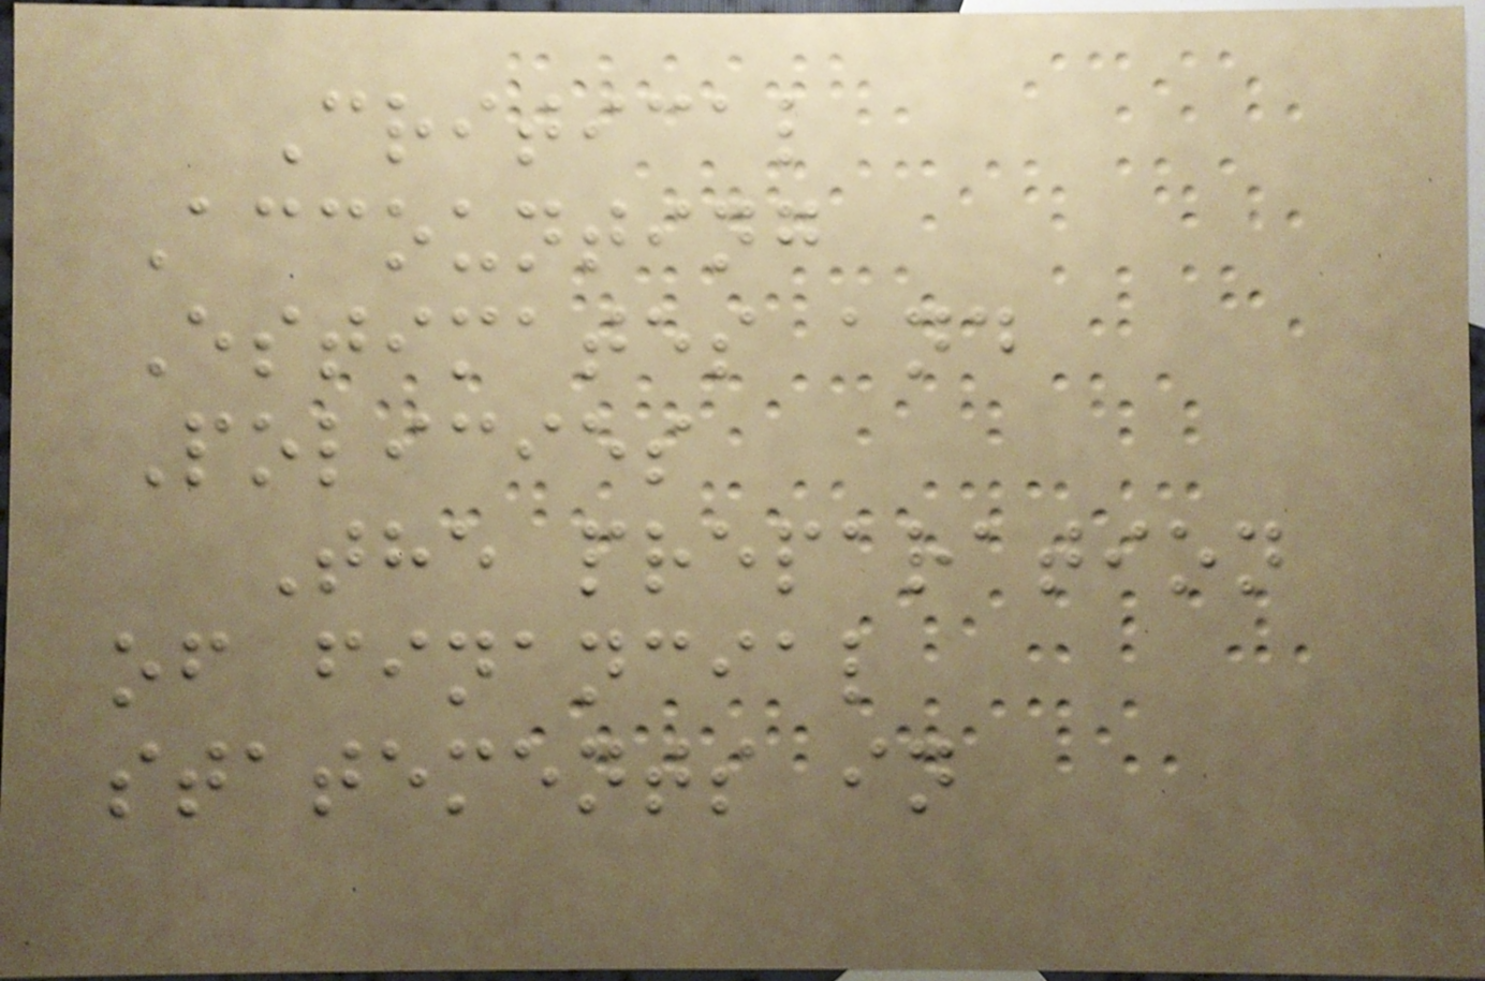Critical
Accounting
Estimates and
Policies
The preparation
of financial
statements in
